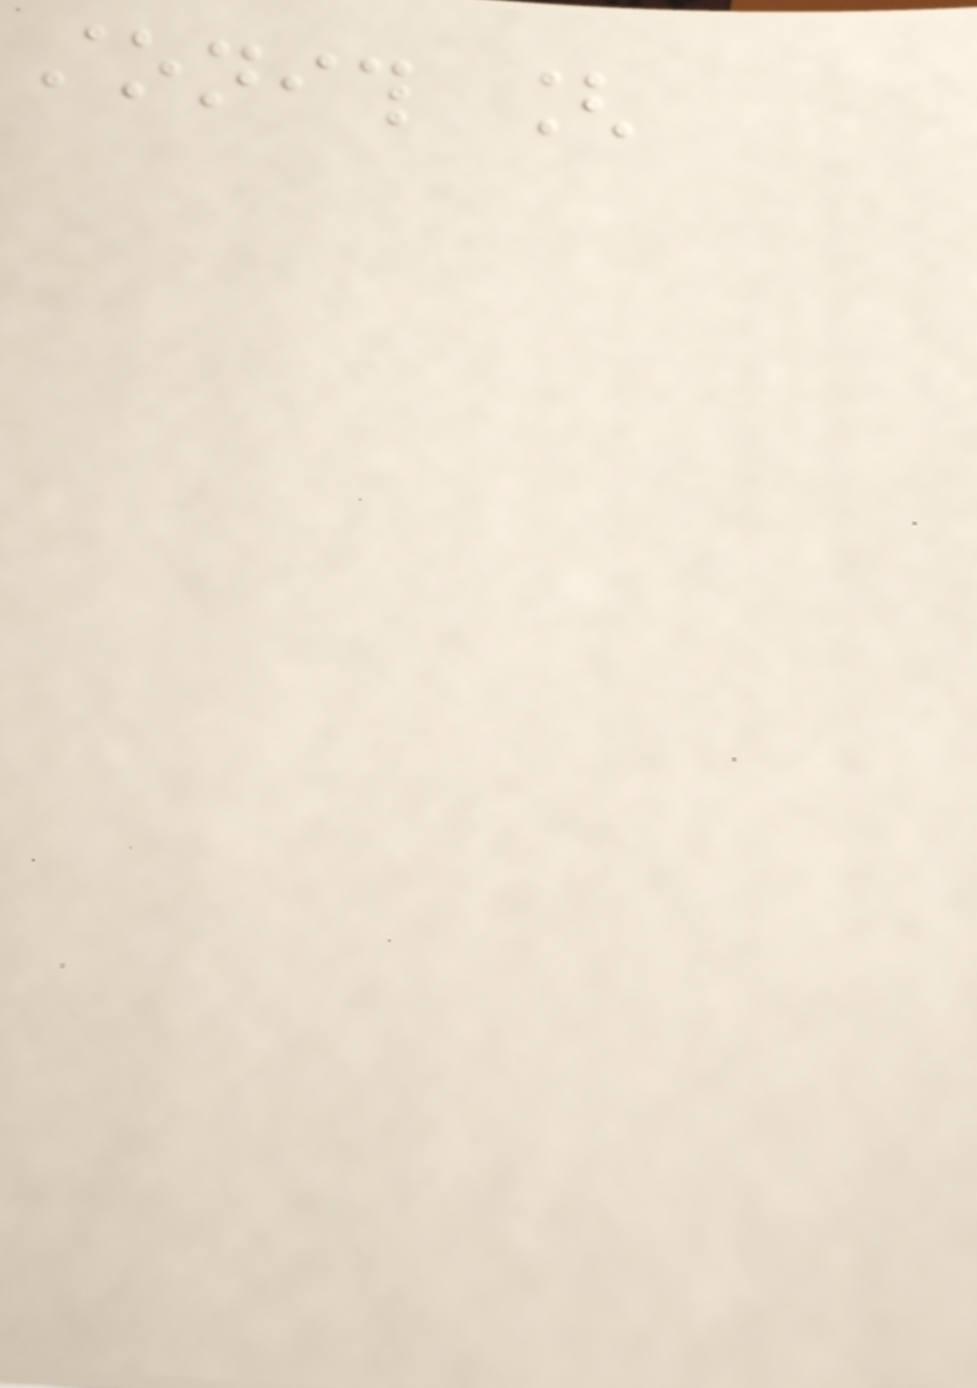stonith [
